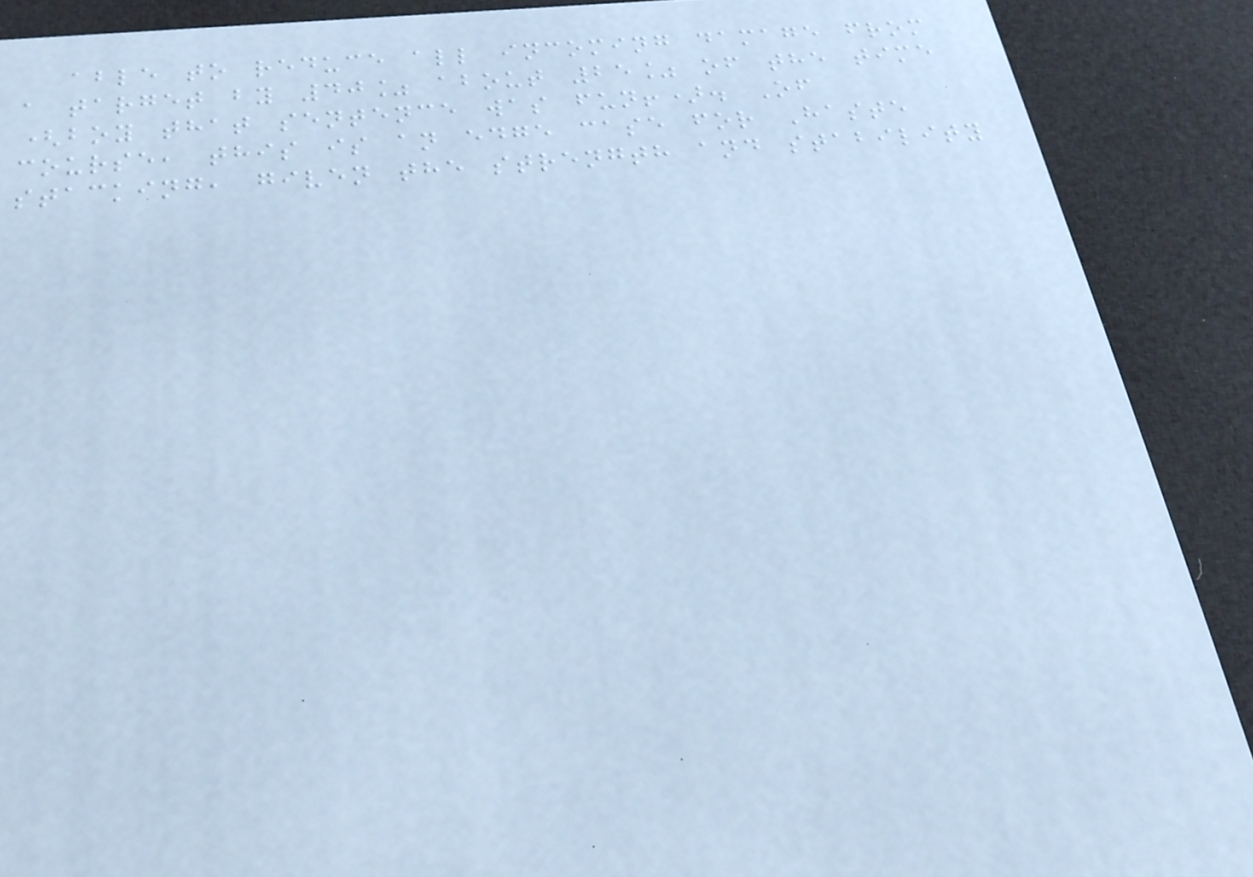able to reduce all incoming damage from
a target by 40% about 25% of the time
(boy that sentence was fun!). Of
course, this is an edge case for Haste
stacking, given the strength and stability
